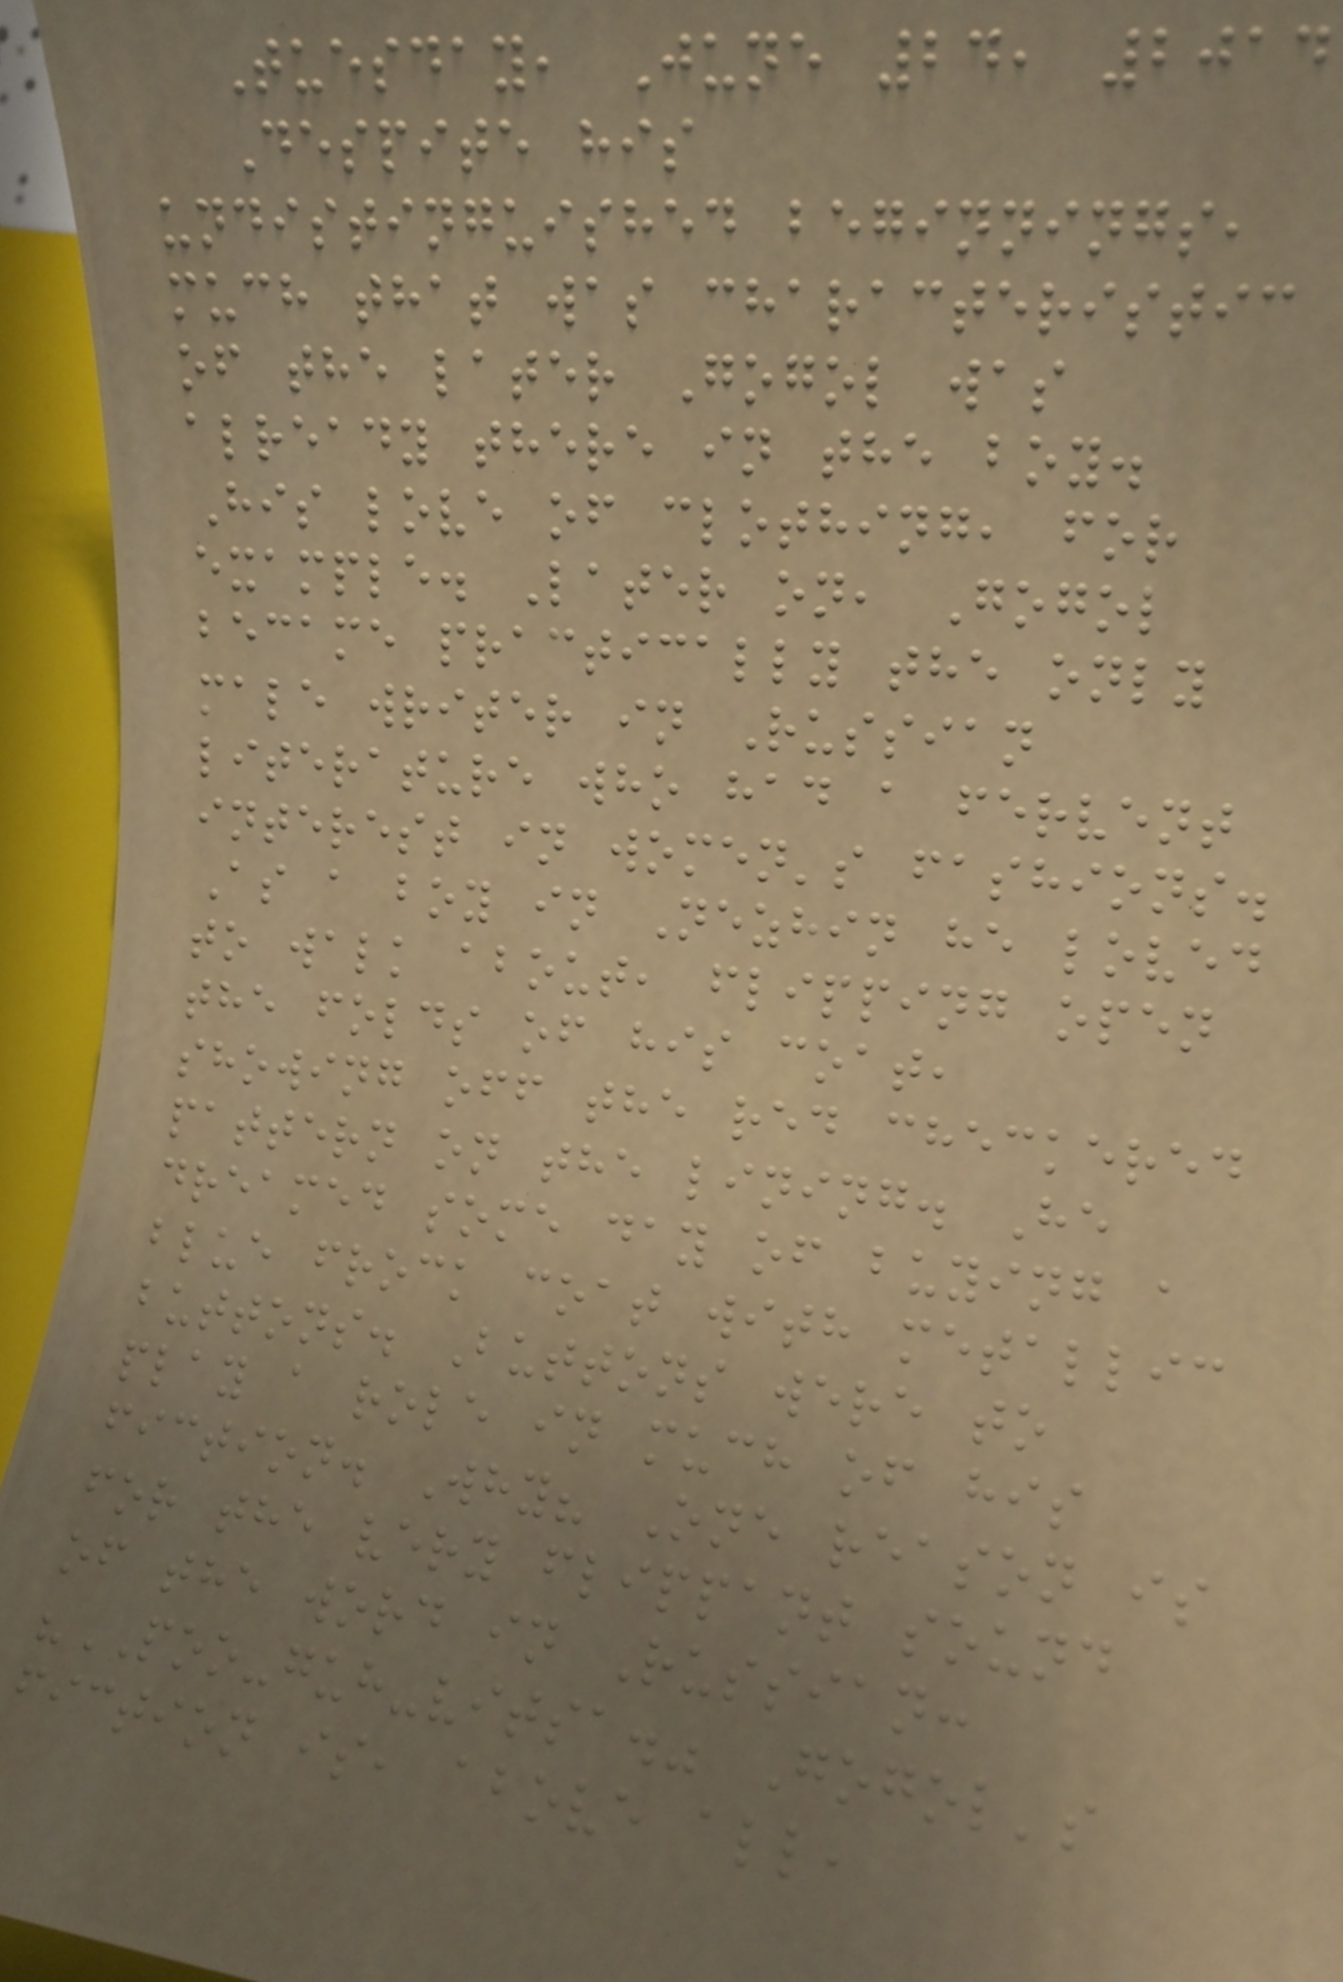Tuesday, June 24, 2014
Despite his
undistinguished beginnings,
much that was characteristic
of the later Gogol was
already there in the boy.
His love of clothing, for
example. Later on, Gogol
became practically the only
male writer in Russian
literature who had a fervent
interest in women's fashions.
As a boy in Nezhin he loved
to walk about, flipping open
the folds of his coat,
showing off the red checkered
pattern on the lining. He
dreamed some day of buying a
blue frock coat with metallic
buttons. Buttons were to
play a role in much of his
fiction. Why? One reason is
for the very flippant sound
of the word in Russian:
"POO-guh-vitsa." Gogol's
fiction is, above all,
